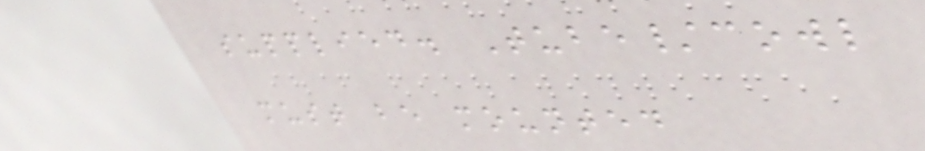supplied. Tube/cowl
must be mounted
